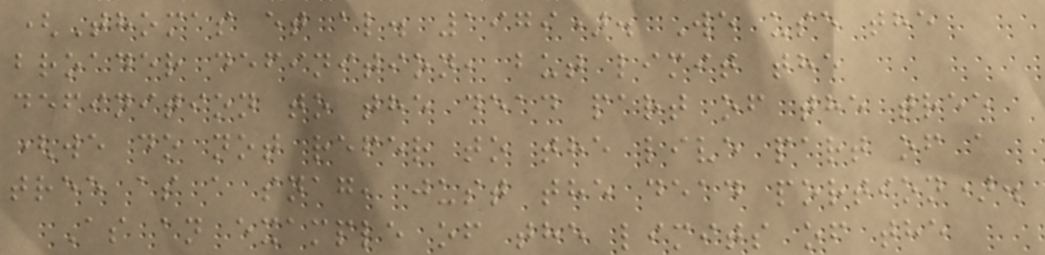(Thomas et al. 1979). We use the
broader definition, but limit the
definition to the dead part of the tree
(we do not refer to the live part of a
tree as a snag, just the dead portion).
As an example of the limits of the
